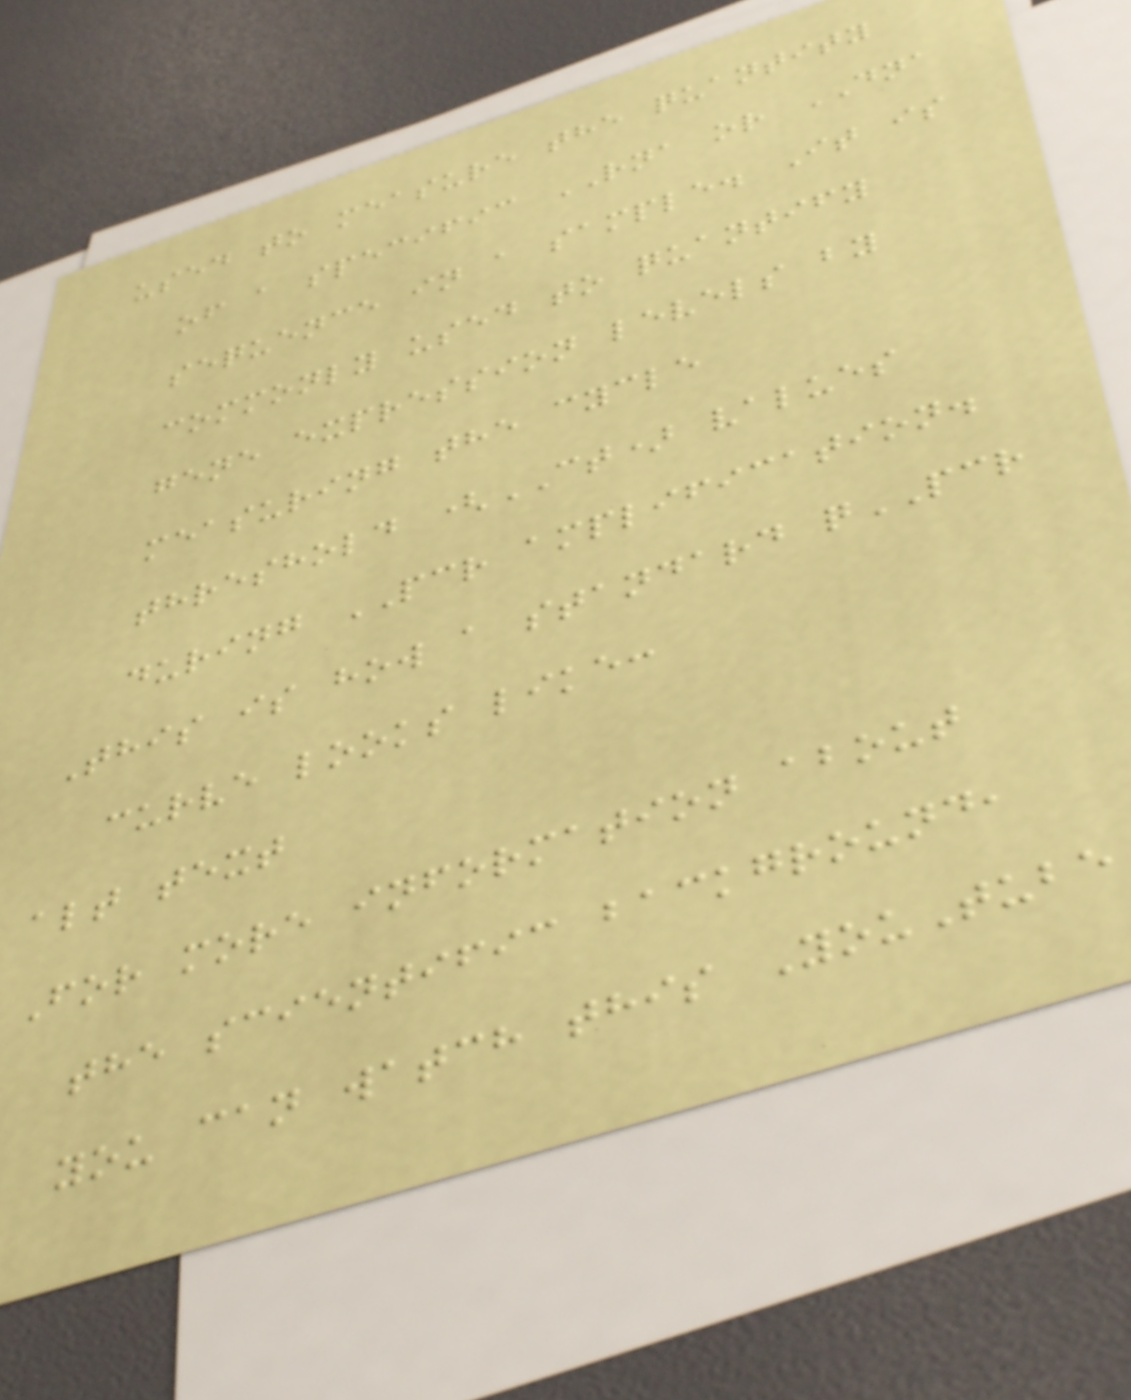used to measure the quantity
of a specific RNA or DNA
sequence in a sample. It is
commonly used to quantify
gene expression levels by
measuring the cycle
threshold (CT) values
during PCR amplification.
This is how a standard qPCR
curve looks like:
alt text
For more information about
the scientific background,
you can watch this YouTube
